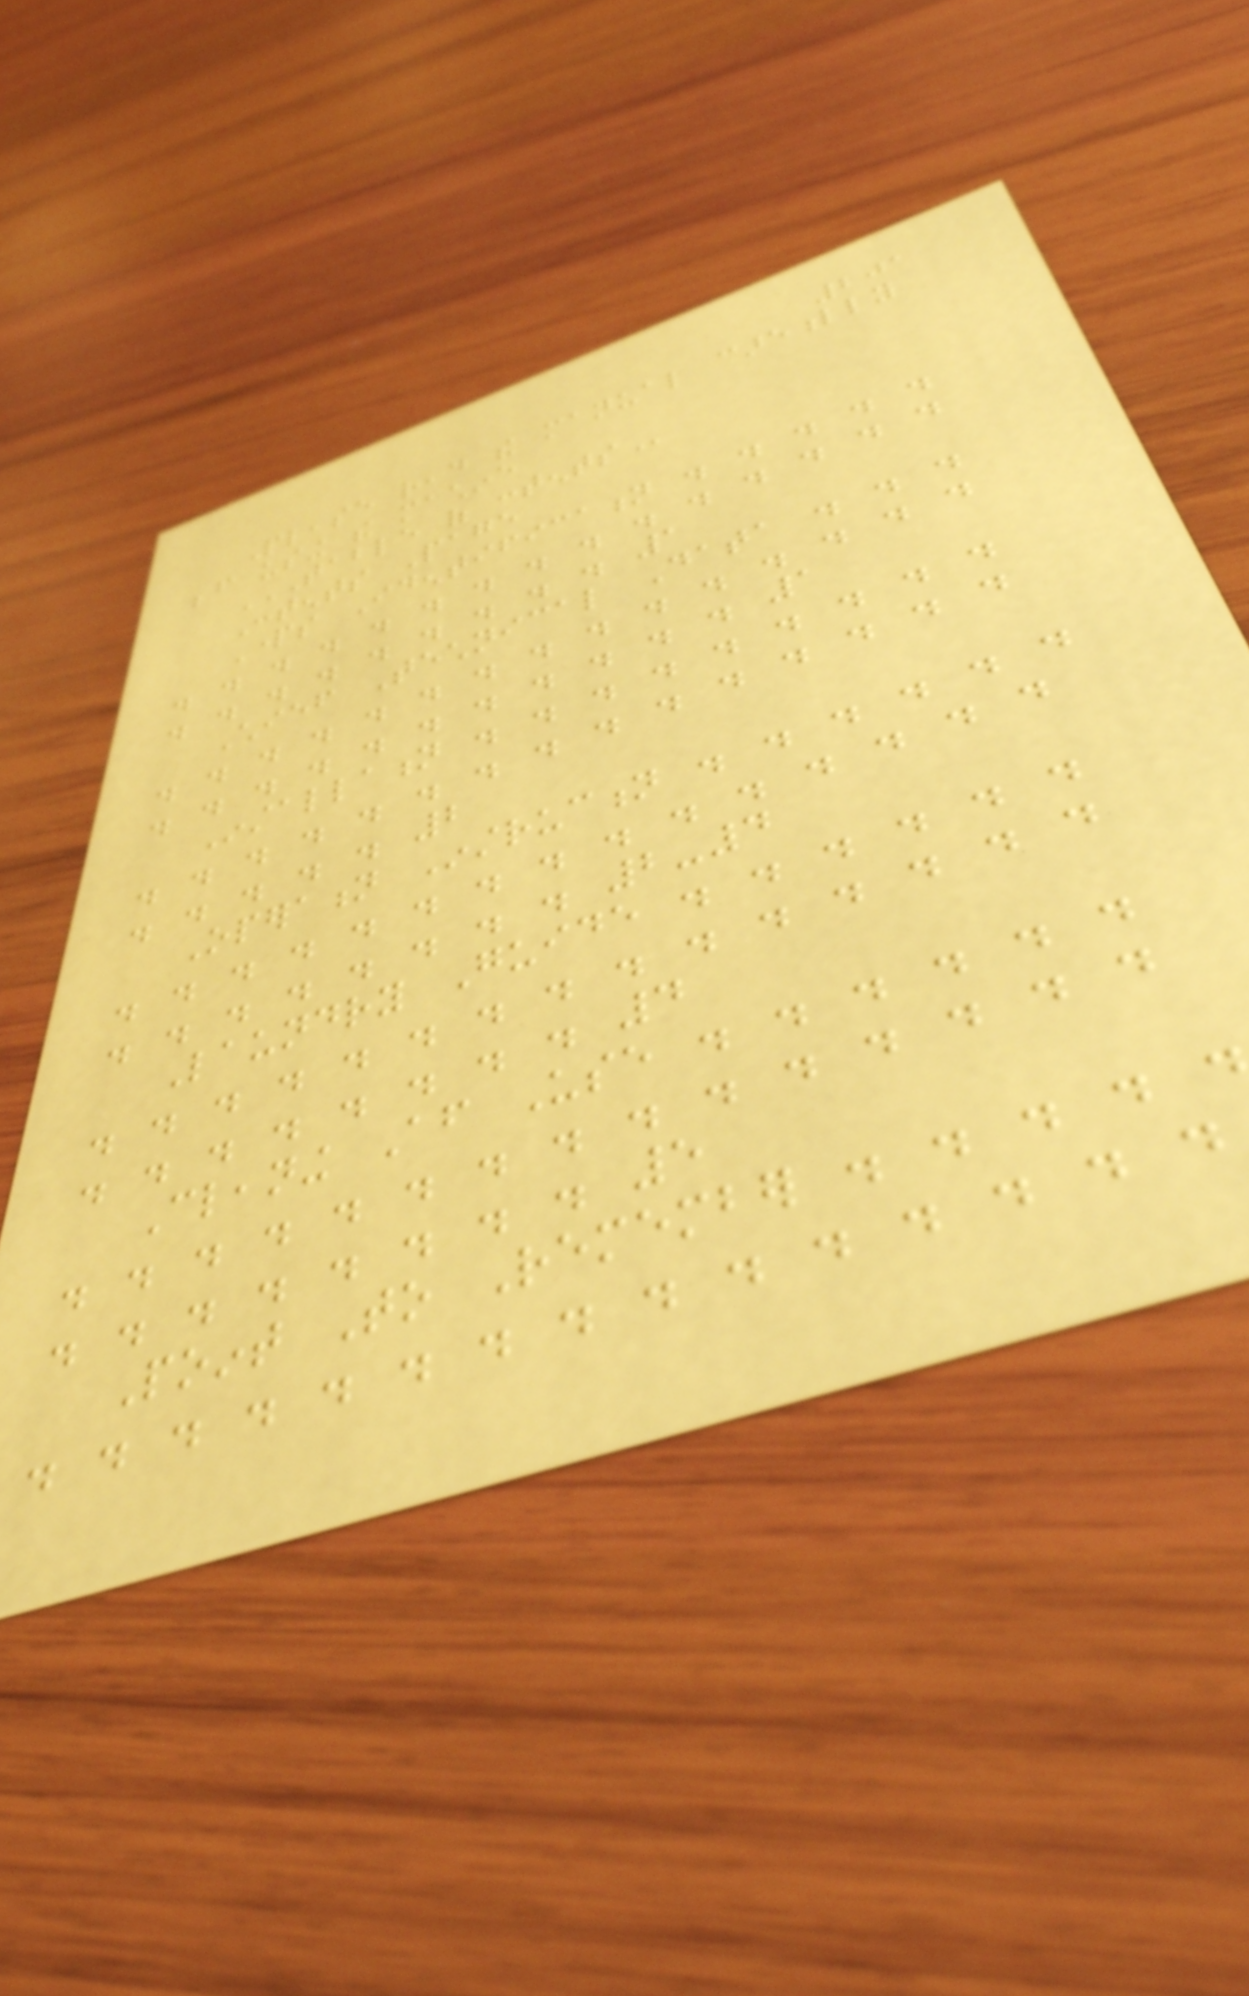201
Please read the manual carefully
before using the machine
TABLE OF CONTENTS
Contents Page
Parts Identification . . . . .
. . . . . . . . . . . . . . .
. . . . . . . . . 1
Chief Technical Data . . .
. . . . . . . . . . . . . . .
. . . . . . . . . . . 1
Installation . . . . . . . . .
. . . . . . . . . . . . . . .
. . . . . 2
Operation Instruction . . . . . .
. . . . . . . . . . . . . . .
. . . . . . . . 2-4
Laundry Guide . . . . . .
. . . . . . . . . . . . . . .
. . . . . . . . 4
Cleaning After Use . . . . . .
. . . . . . . . . . . . . . .
. . . . . . . . 5
Point To Remember . . . . .
. . . . . . . . . . . . . . .
